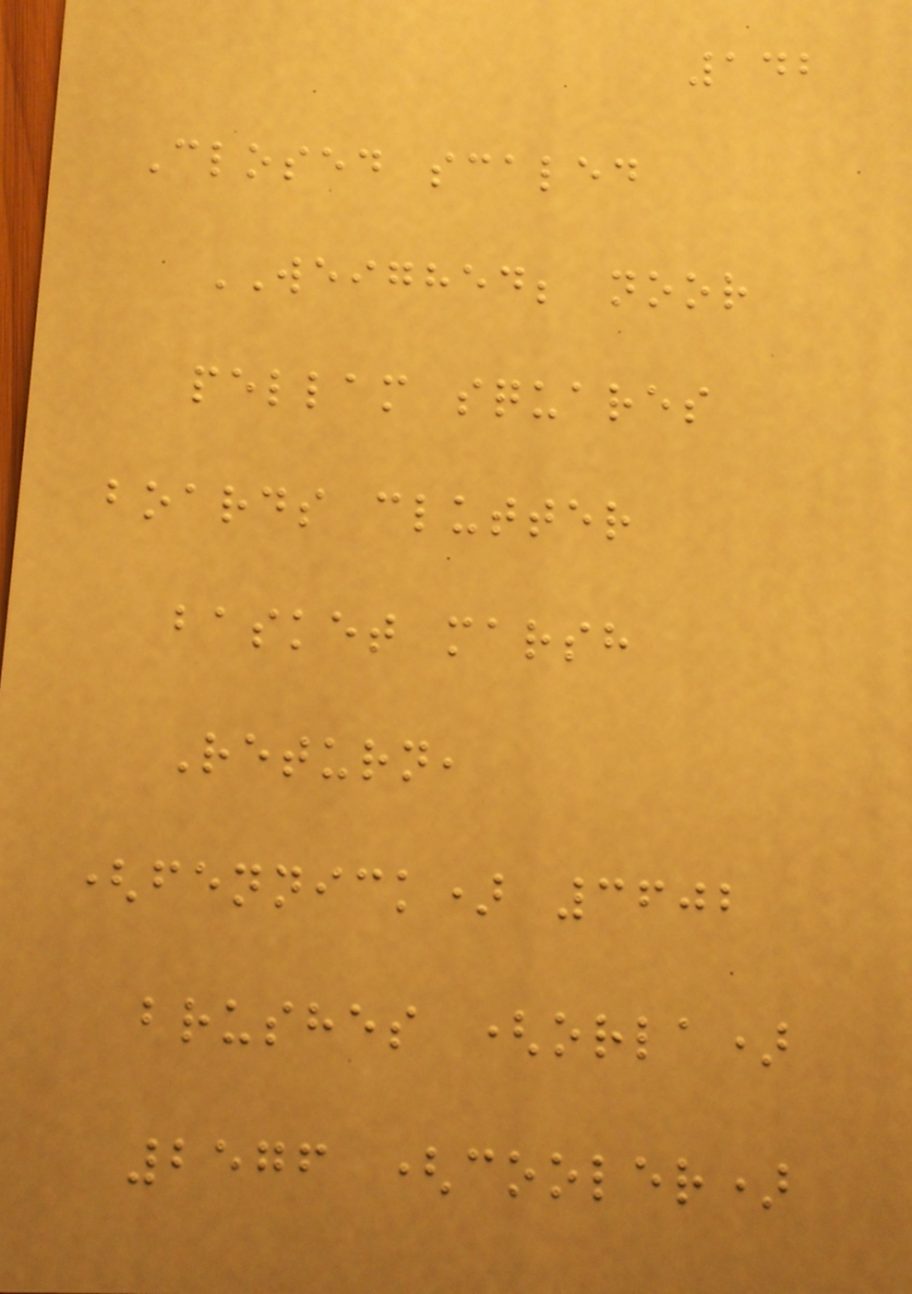142
Closed scaled
WEIGHED; noor
pellam squares
boards clutter
basket marsh
Return,
(fennick) 3602
brushes (orla)
2576 (cooler)
